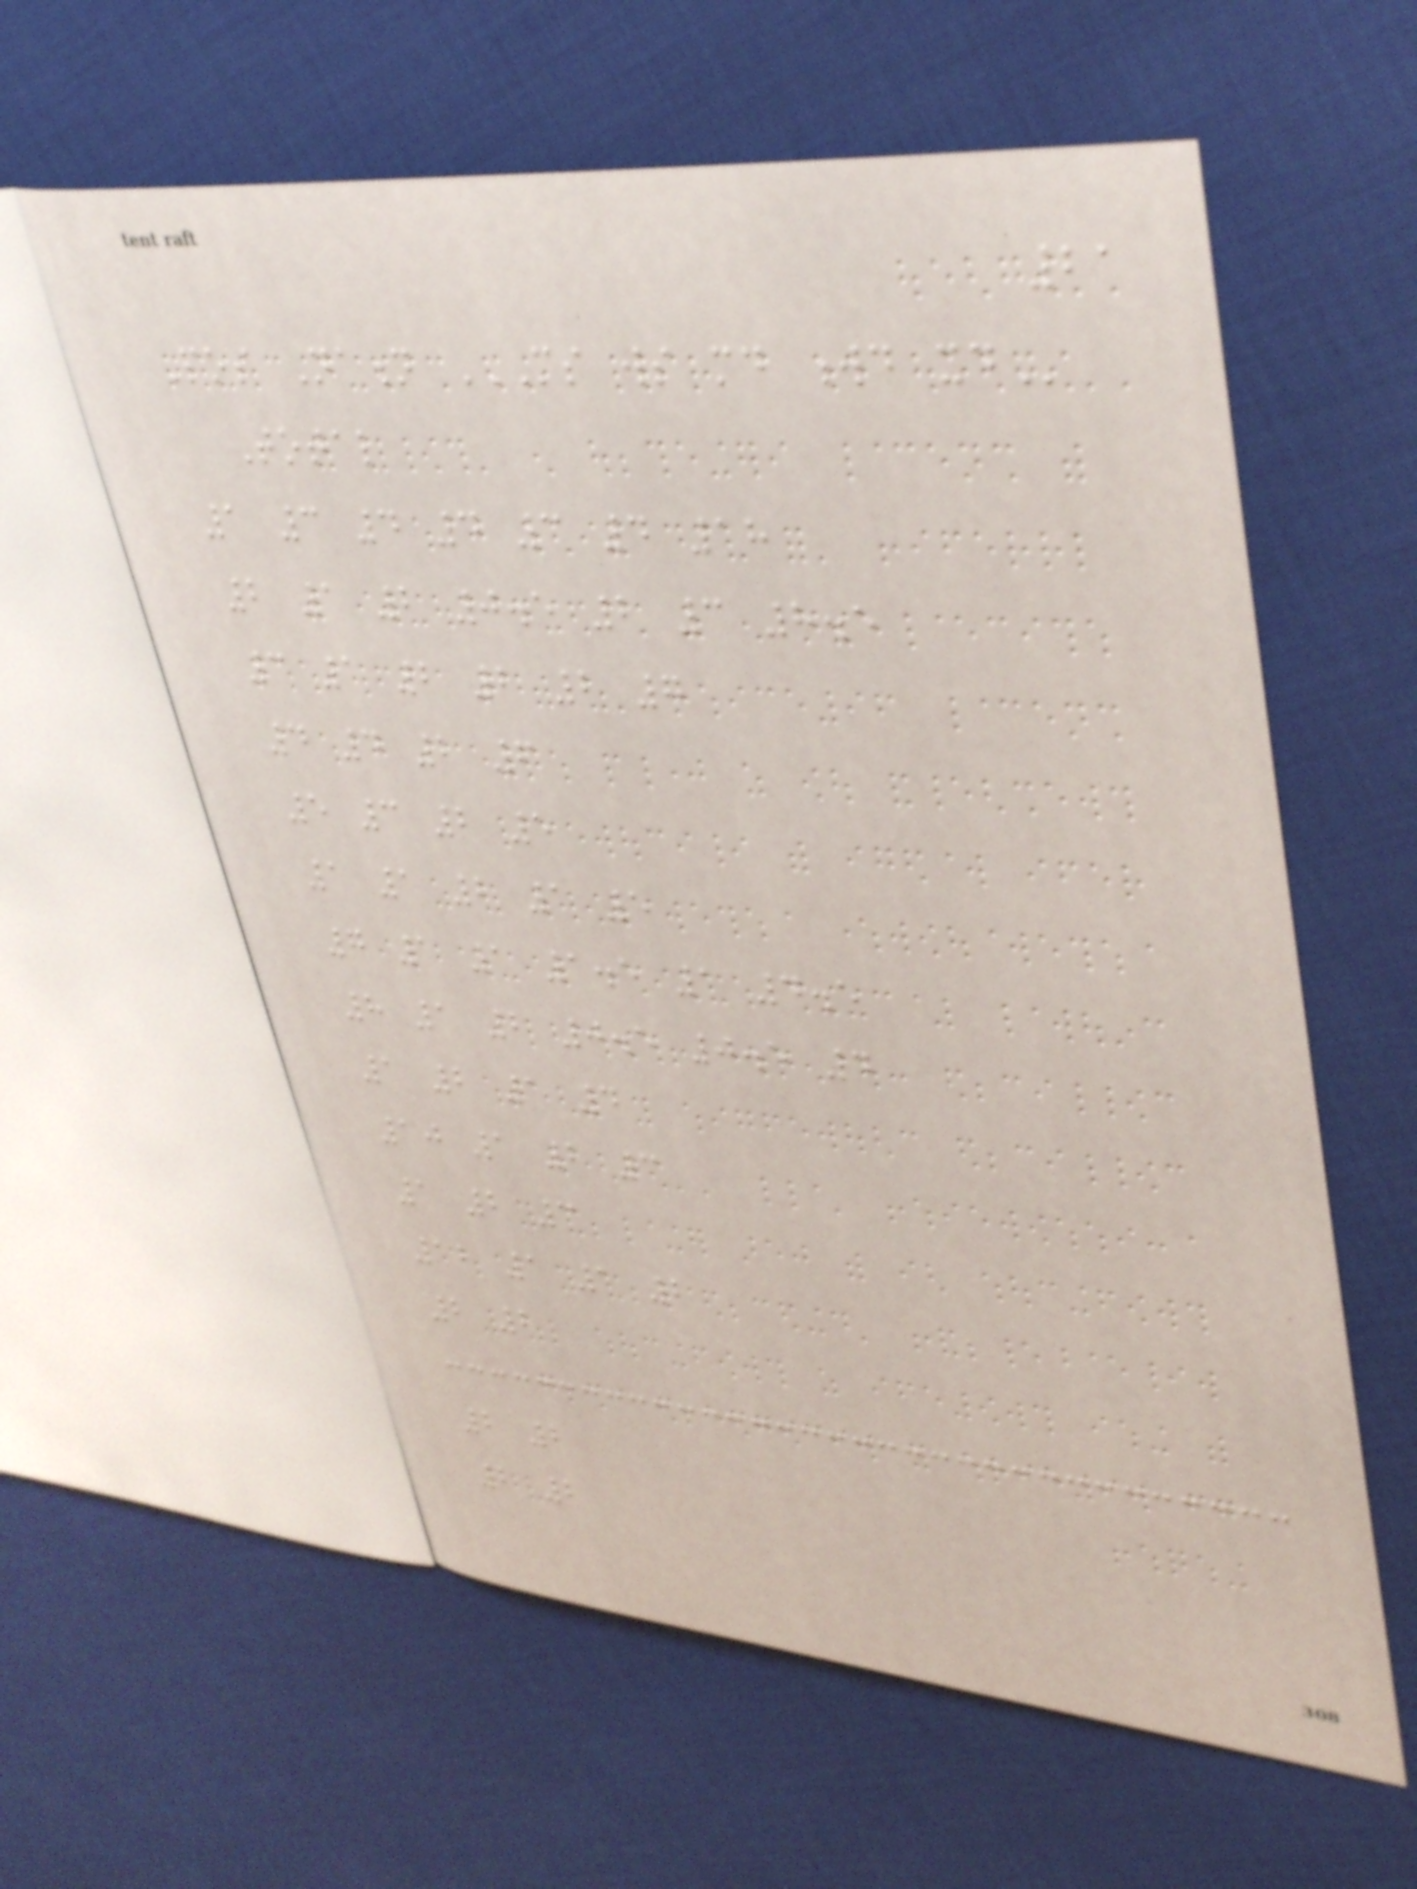21
Pos Nation MS WS MD WD XD
Total
1 3 4 4 3 4 18
2 1 2 0.5 2 3 8.5
3 1 2 2 2 7
4 4 2 6
5 3 2 5
1 1 2 1 5
7 1 1 1.5 1 4.5
8 1 2 0.5 0.5 4
1 2 1 4
10 1 2 3
1 2 3
12 1 1 2
2 2
2 2
2 2
